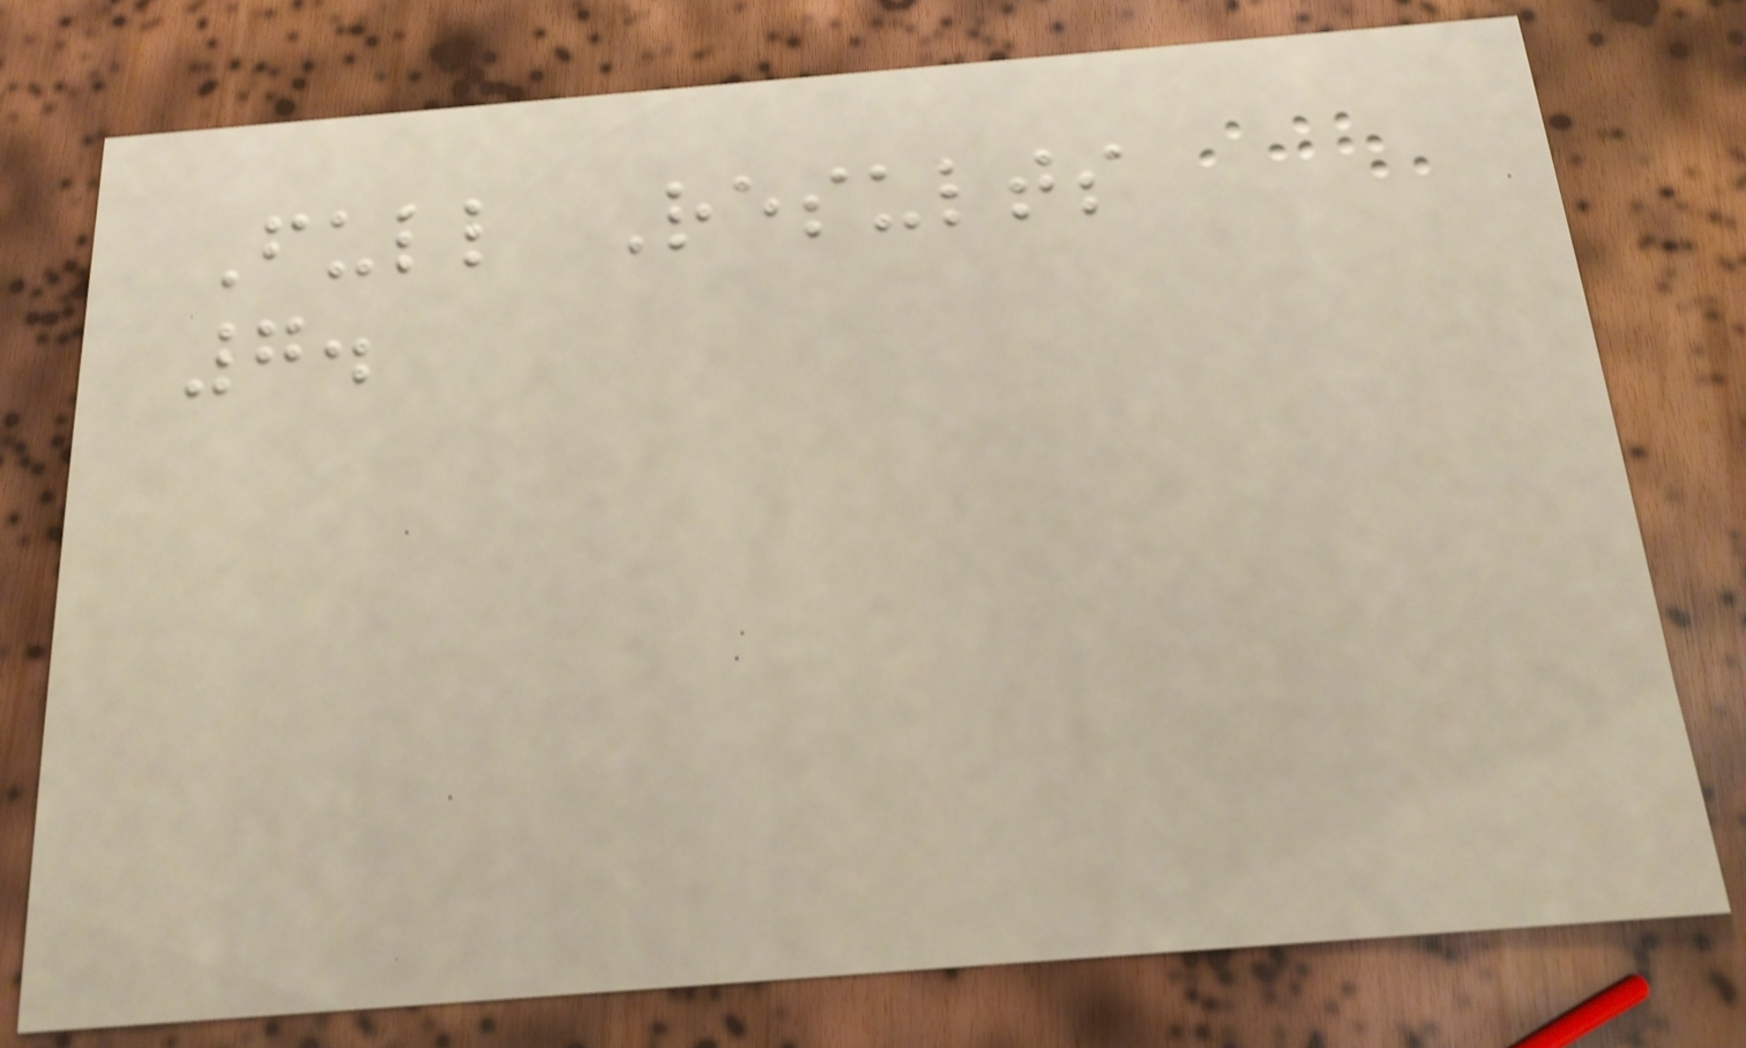Full Results
7.
